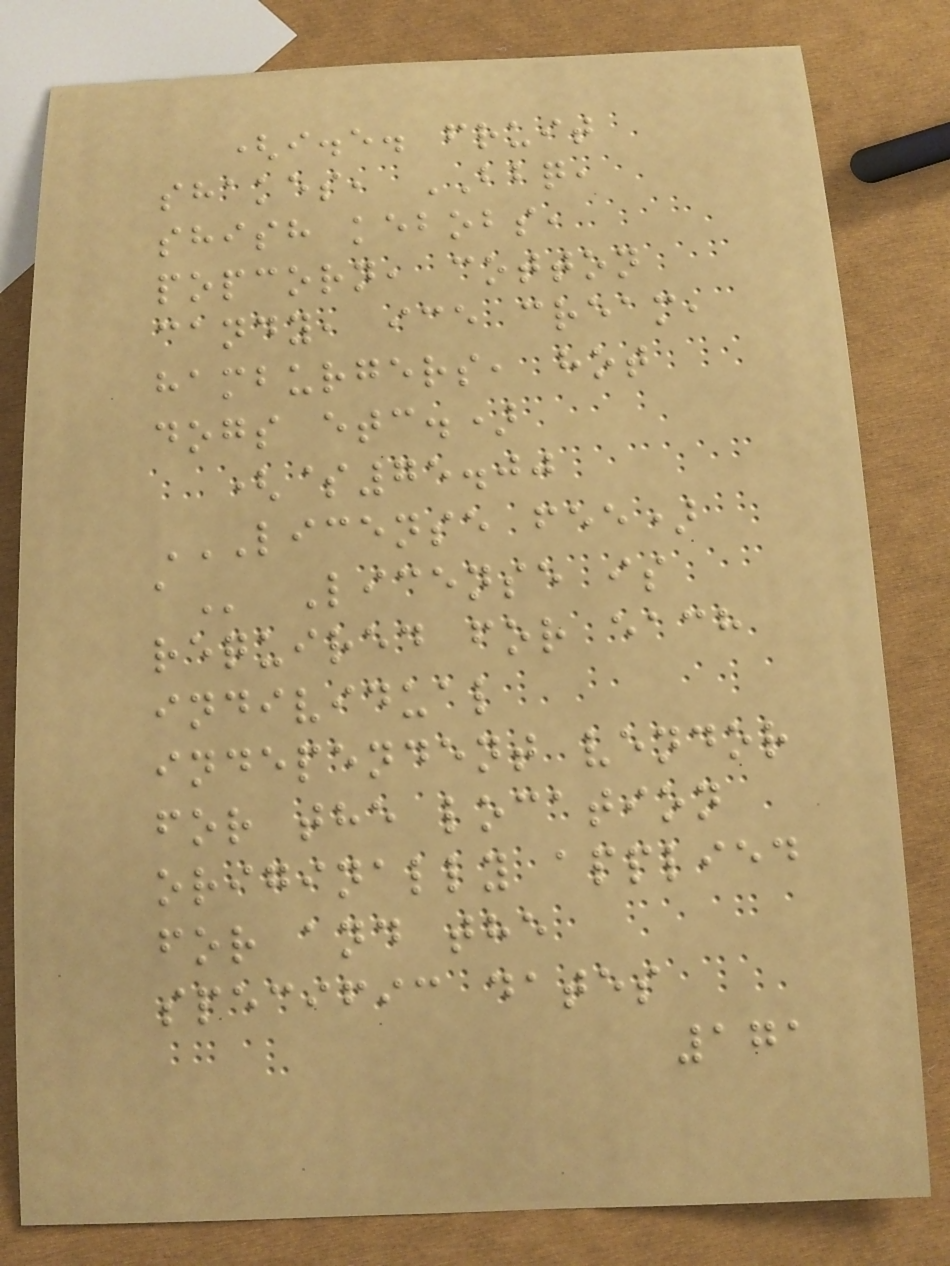(i.e. fruit
shakes, BBQ,
shish kebobs,
popcorn, cotton
candy, ice cream,
hamburgers, hot
dogs etc.)
($75.00
LICENSE FEE)
A License is
required for each
individual
independent vendor
for the location
originally applied
for and the
specific dates
171
